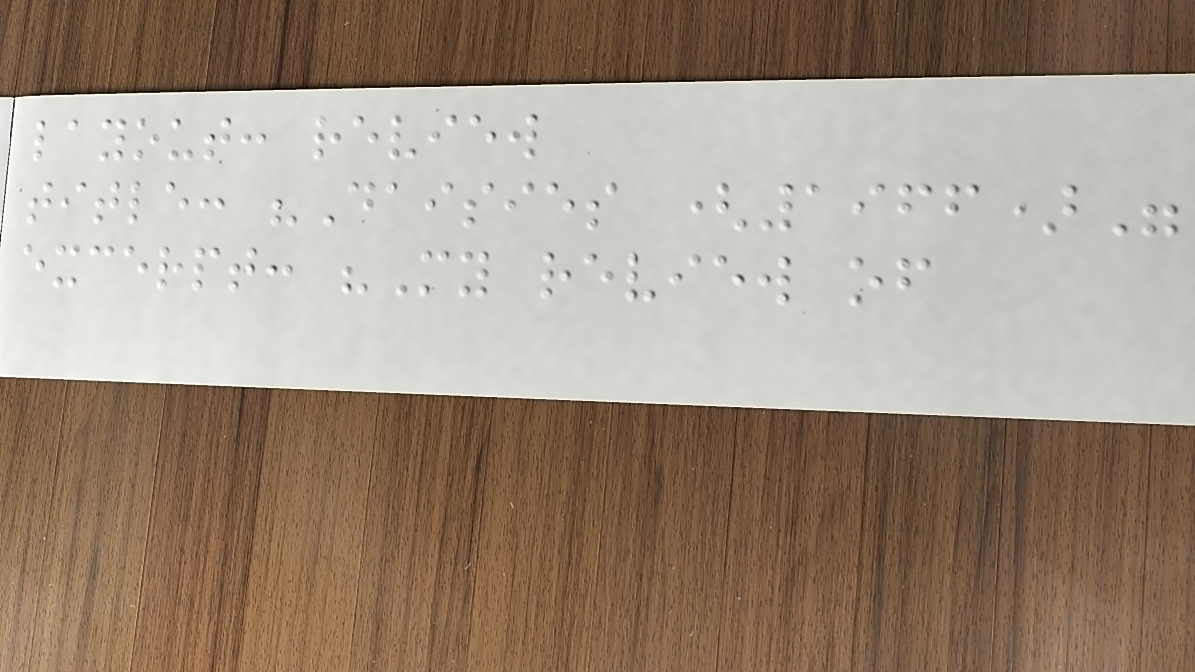layout: review
title: "Daisies (1966)"
excerpt: "My review of
